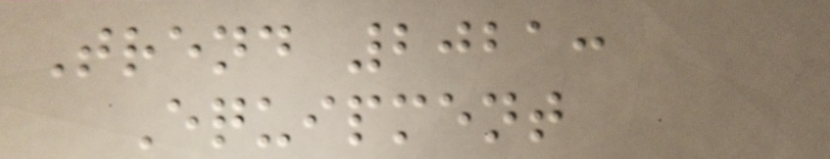Trend 2021:
Equipment
